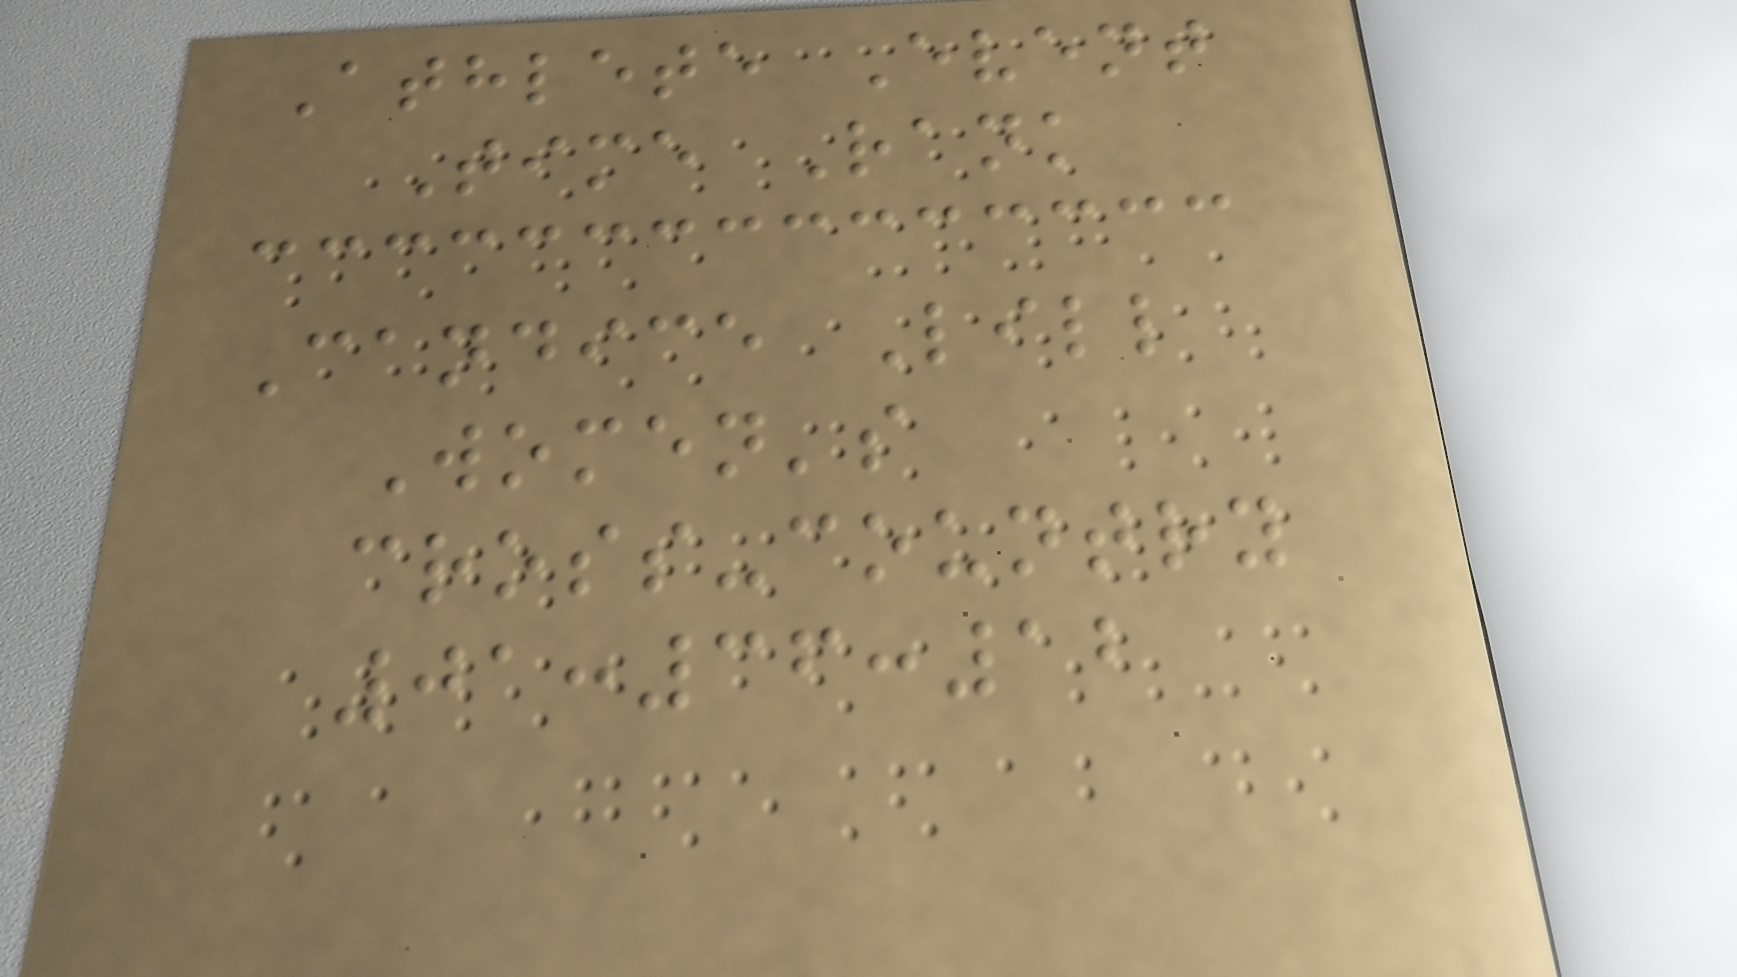Athlete Event
Time Rank
Candice Lill
Women's
cross-country
01:36:12
